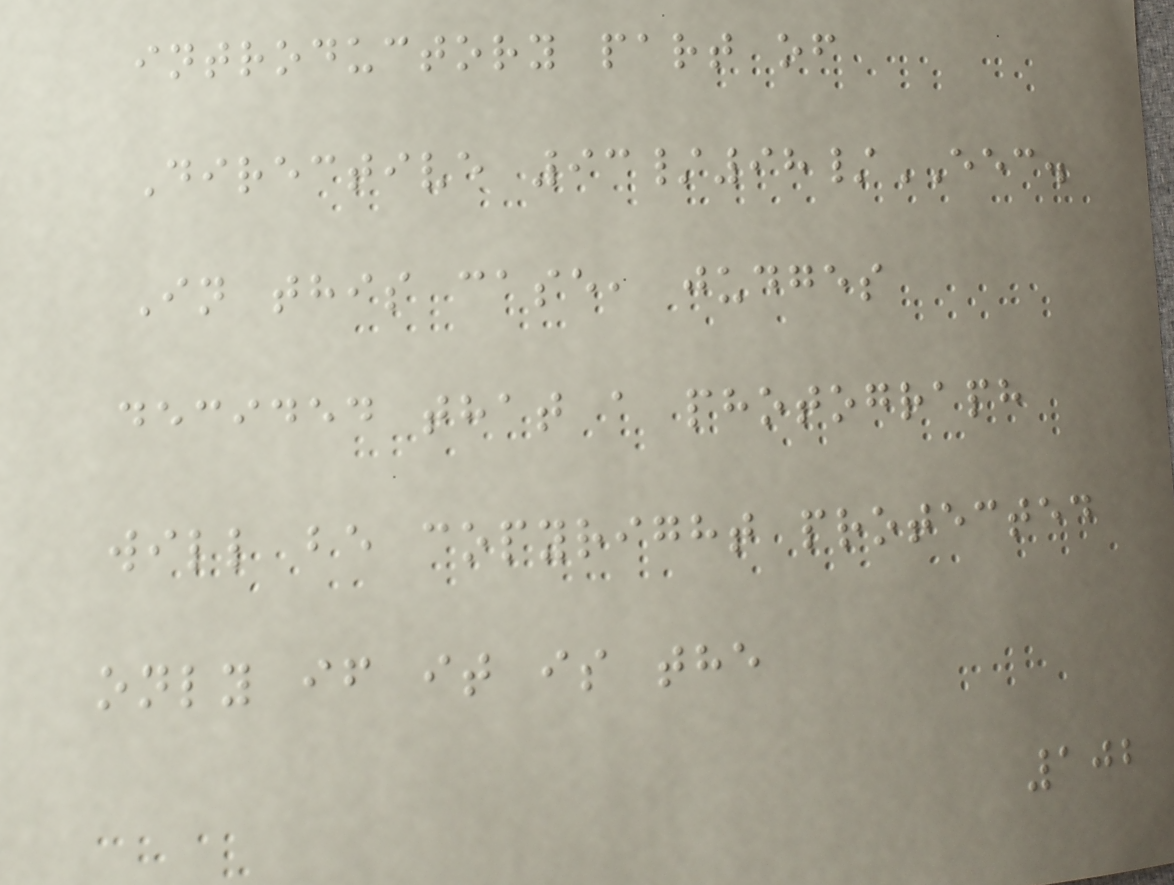introductory part of
Directive 93/98/EEC.
In this case, judges
decided that a photograph
will be copyright protected
only if it is the
102
